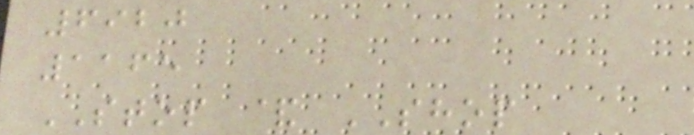6920
1165
STOP & SHOP
